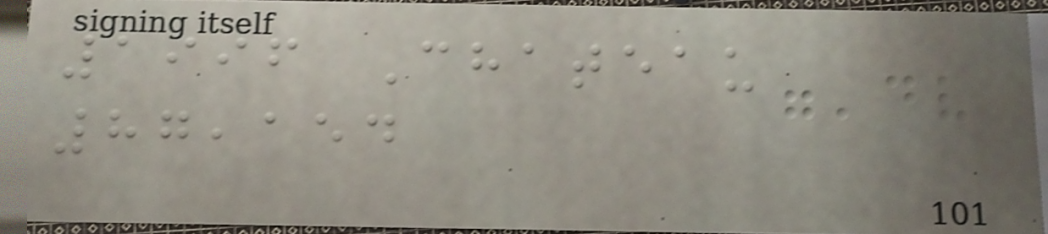1996 Chateau
87,154
